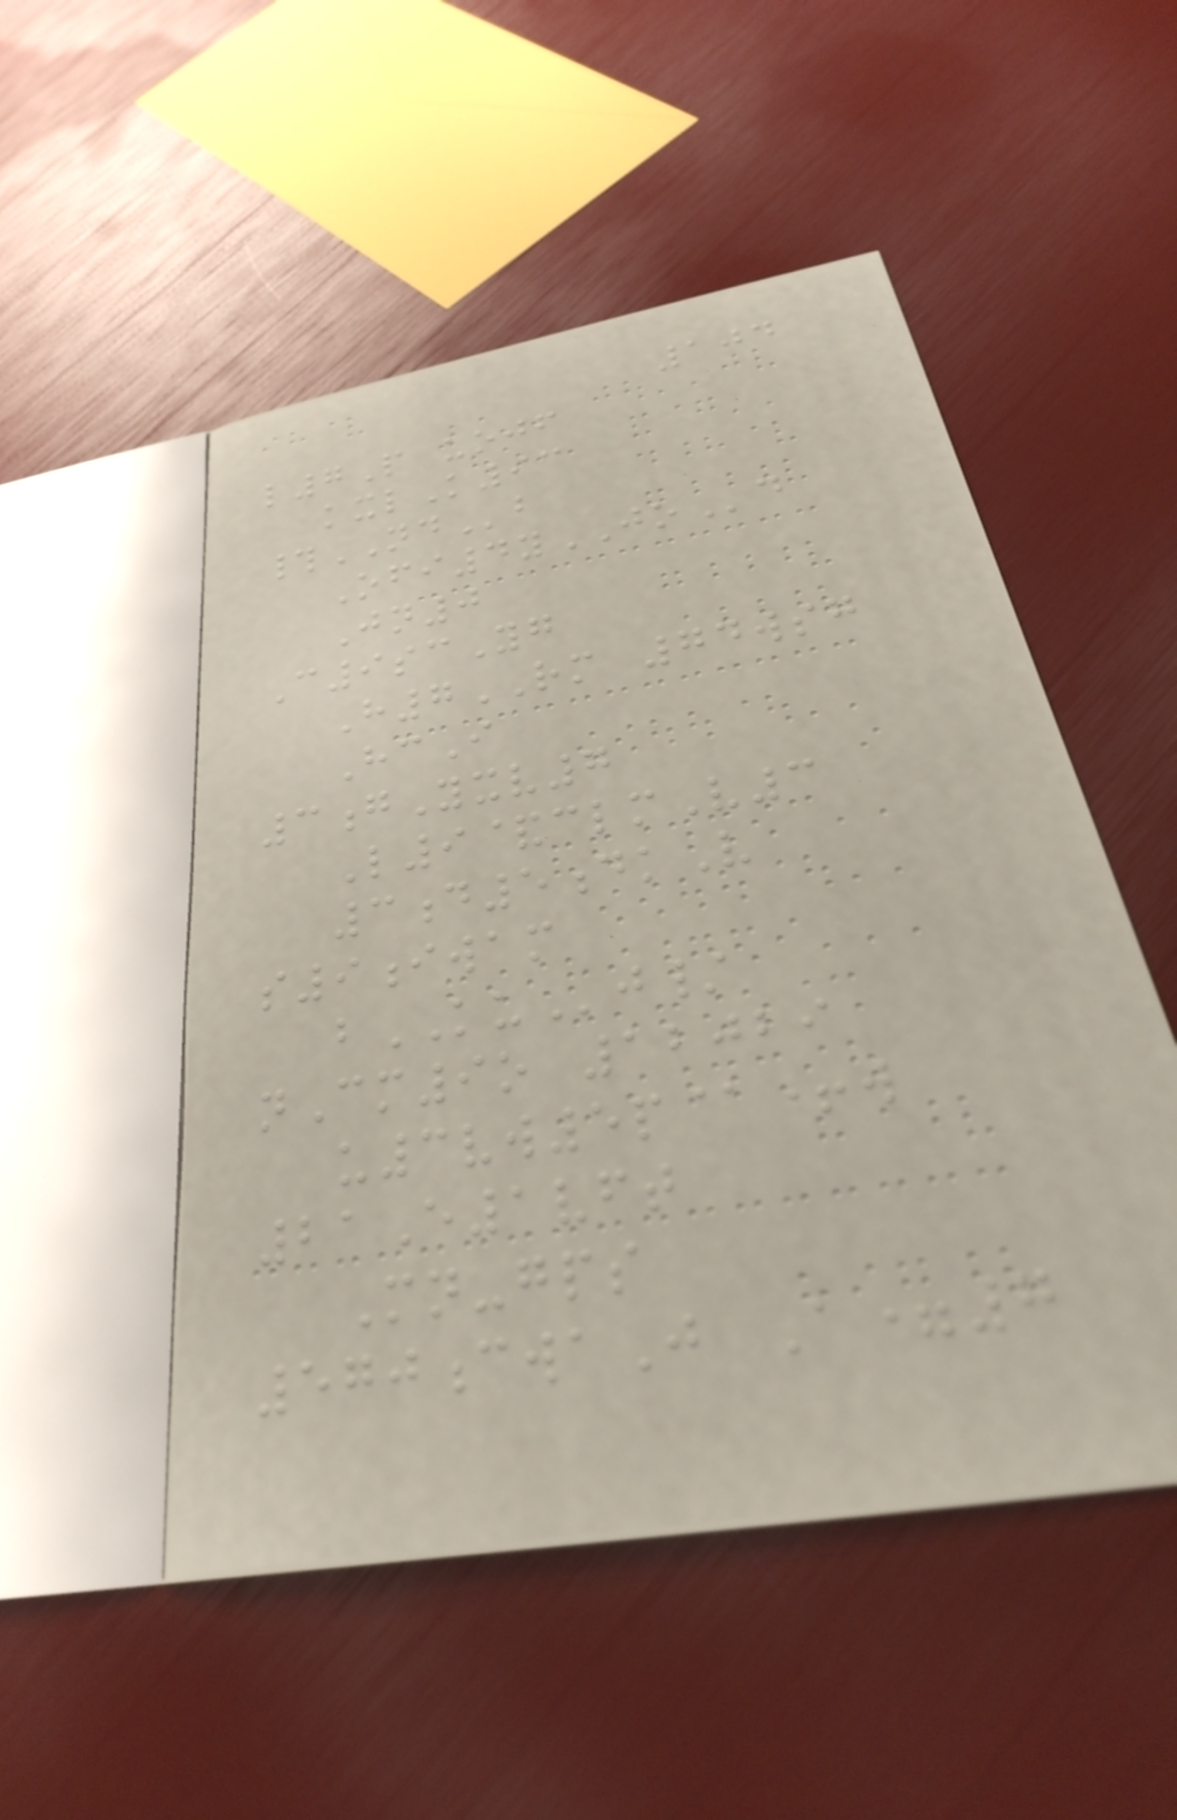104
l7P uojf
kxlK93
#NDb
Ofi4yJOd
Jn0
C9scYg
H7RM 74wsg
HcI
3gYxv7
L9&clmV3
3d5dkV
s9iwam
bKUj/
nCm9o 12029
u3vw5p@+w
21E1vft
Mn-gps
570cwaJ A=7
